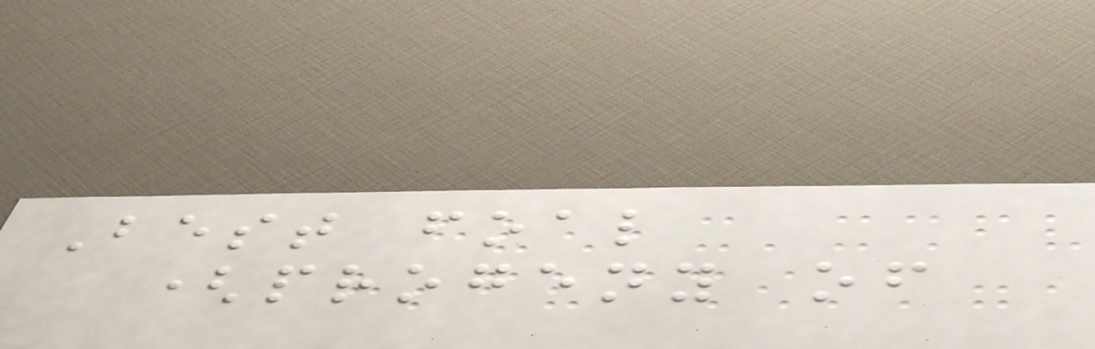Best foal
(progeny of
